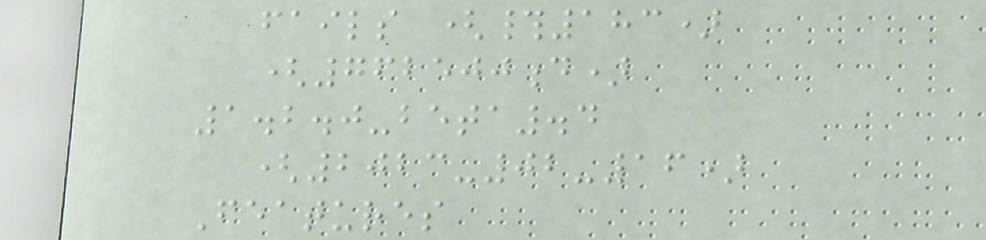fails (#183)
(762500d)
1.2.0-beta.4
(2023-02-16)
Features
